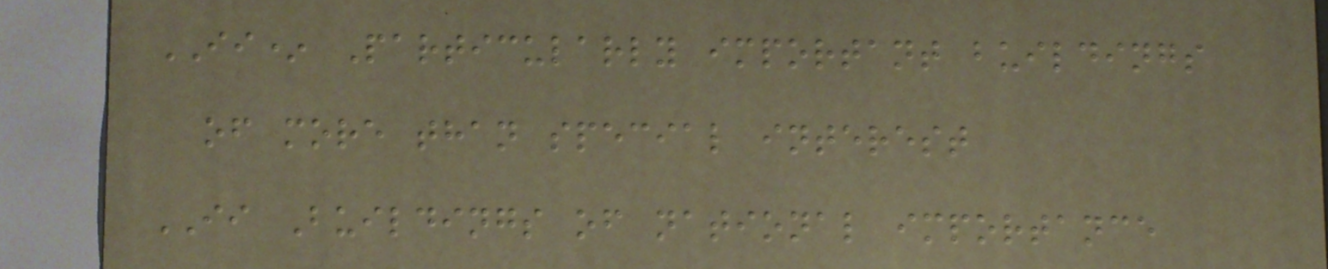II* Particularly important buildings
of more than special interest
II Buildings of national importance
